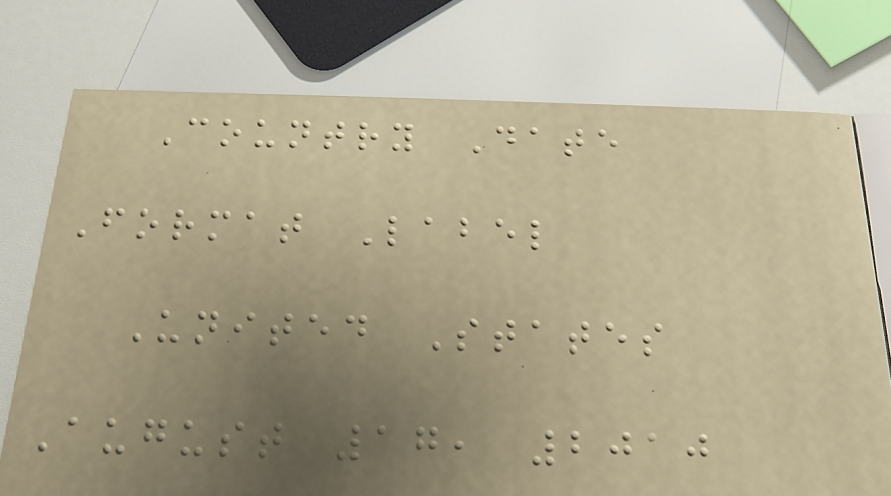Country Date
Format Label
United States
August 17, 2010
